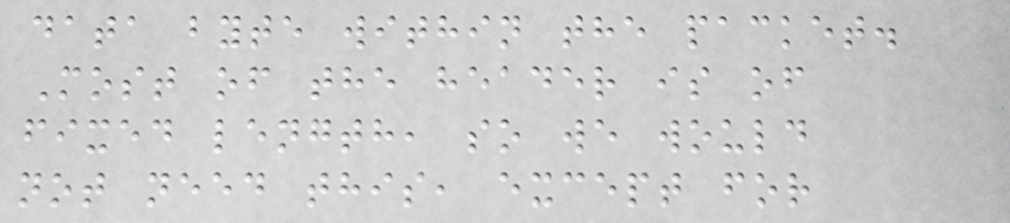data byte within the packet.
Most of the header is of
fixed length, so we would
not need this, except for
